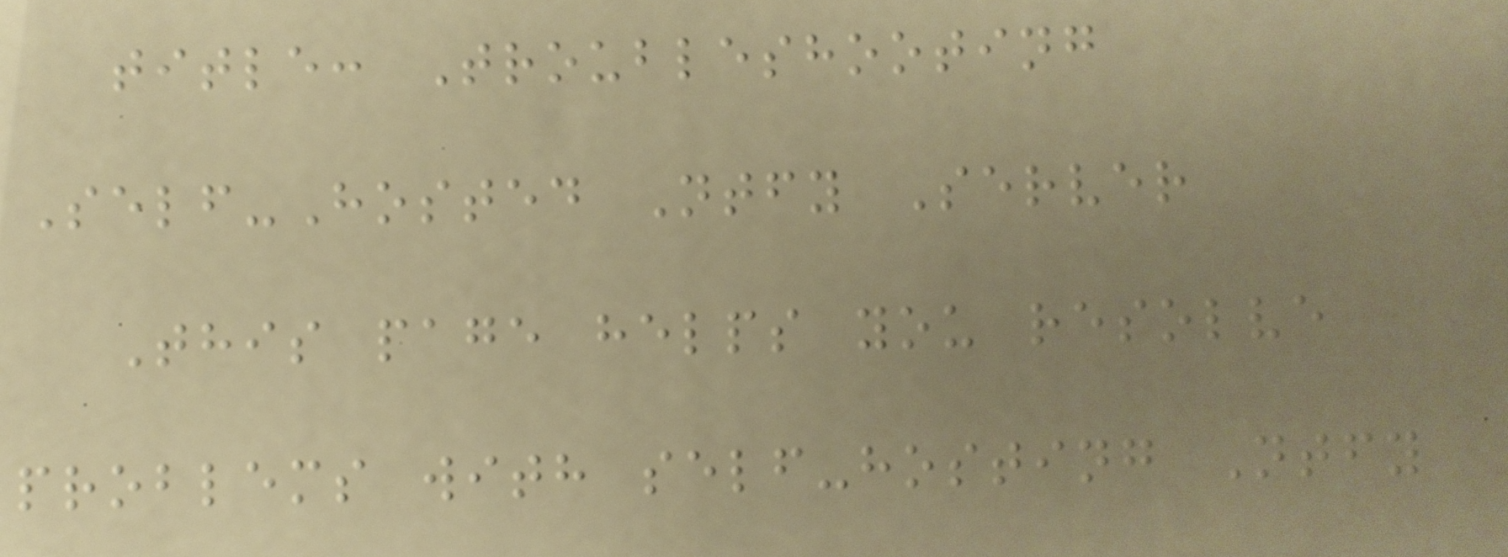title: Troubleshooting
Self-Hosted Ntfy Server
This page helps you resolve
problems with self-hosting Ntfy
